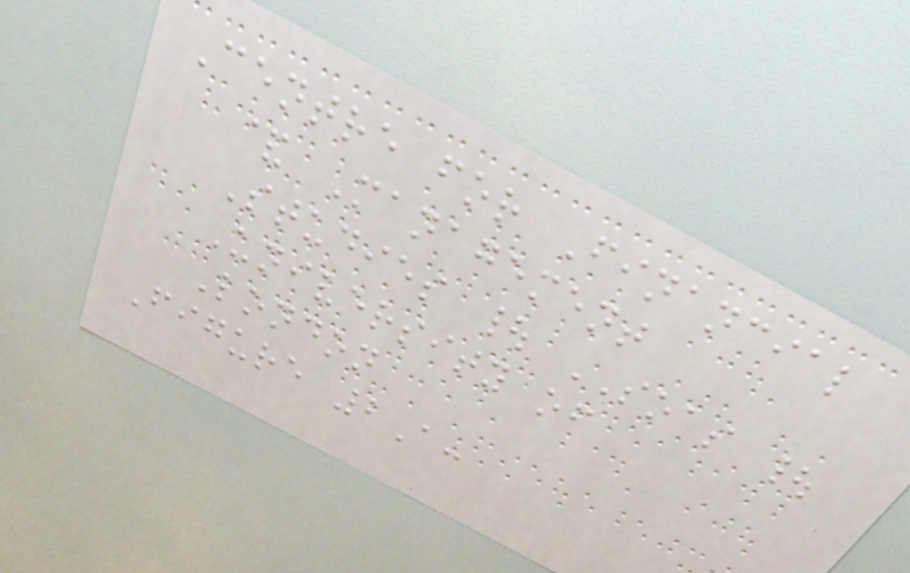Centre for Financial
& Management
Studies | SOAS |
University of
London
Figure 2A:
